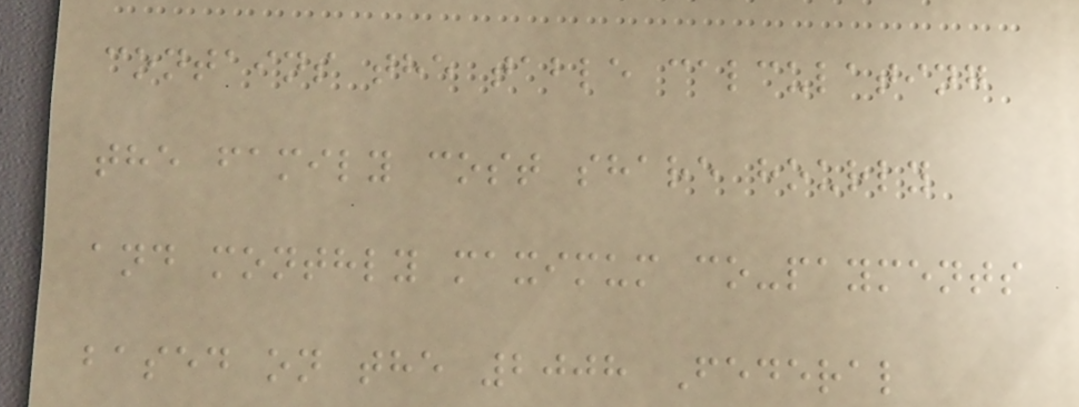contains the table calculating
the family cost share hourly
and monthly maximum co-payments
based on the 2008 Federal
